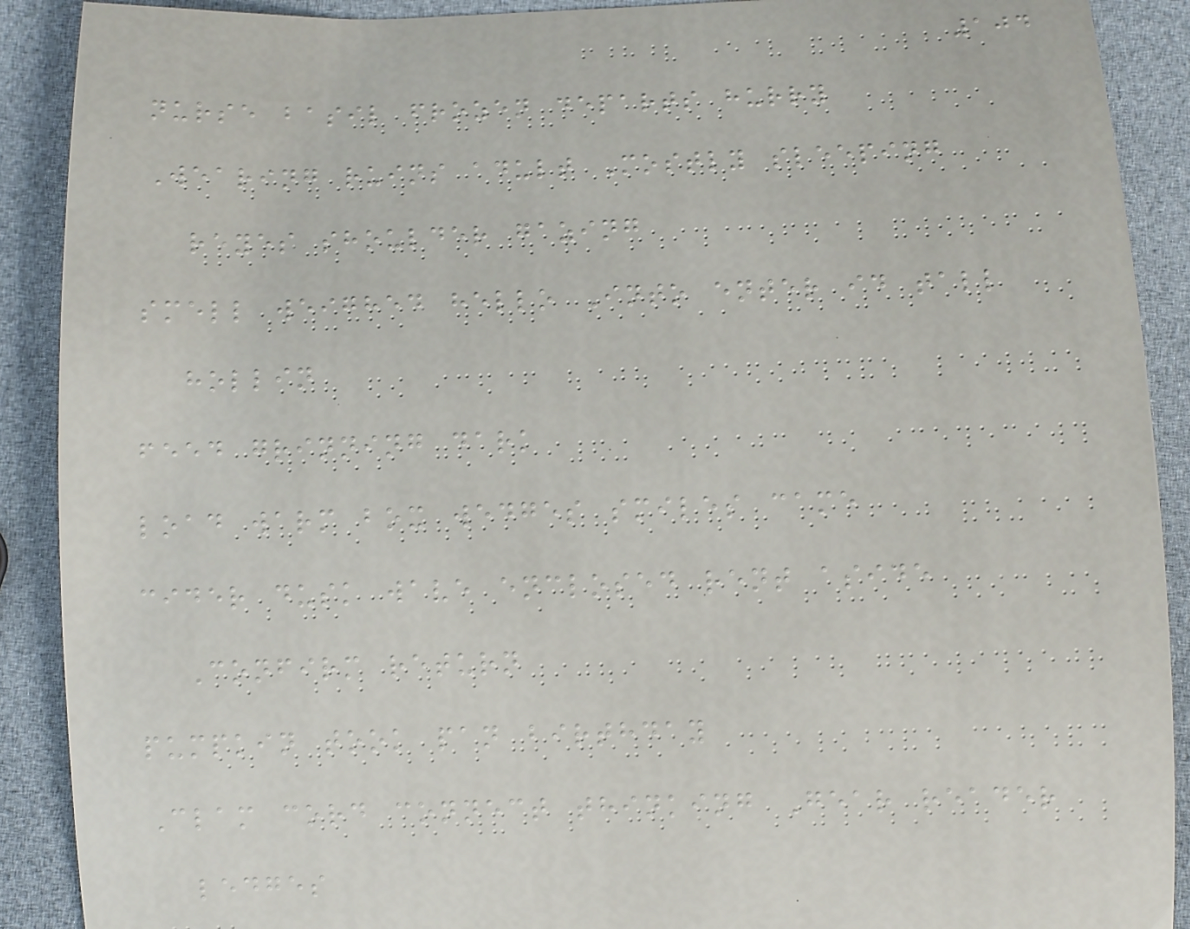104
nurse basil frozen departs hurry
Wearing ruins adult Mostly sleeping
reyes shoulder gazing
smell weighed hello Into enter id tall
hollin
feed grinning dark
load warm box wedges smiles came
cider dusk wave enclosed rent aside
Confirm return
pumpkin took pan birthday
Clam cord connect thinking Gear reader
ledges
